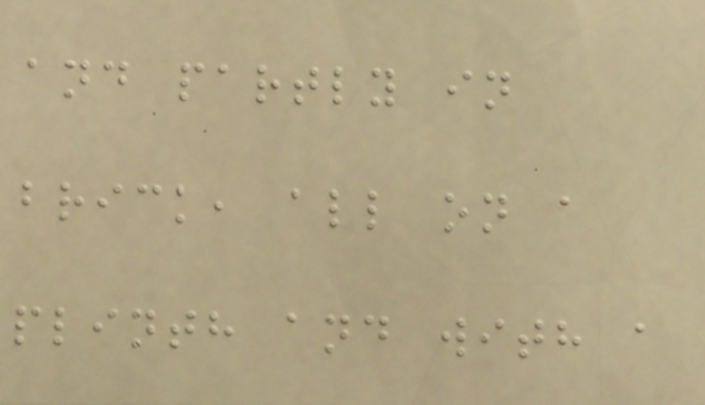and partly in
brick, all on a
plinth and with a
